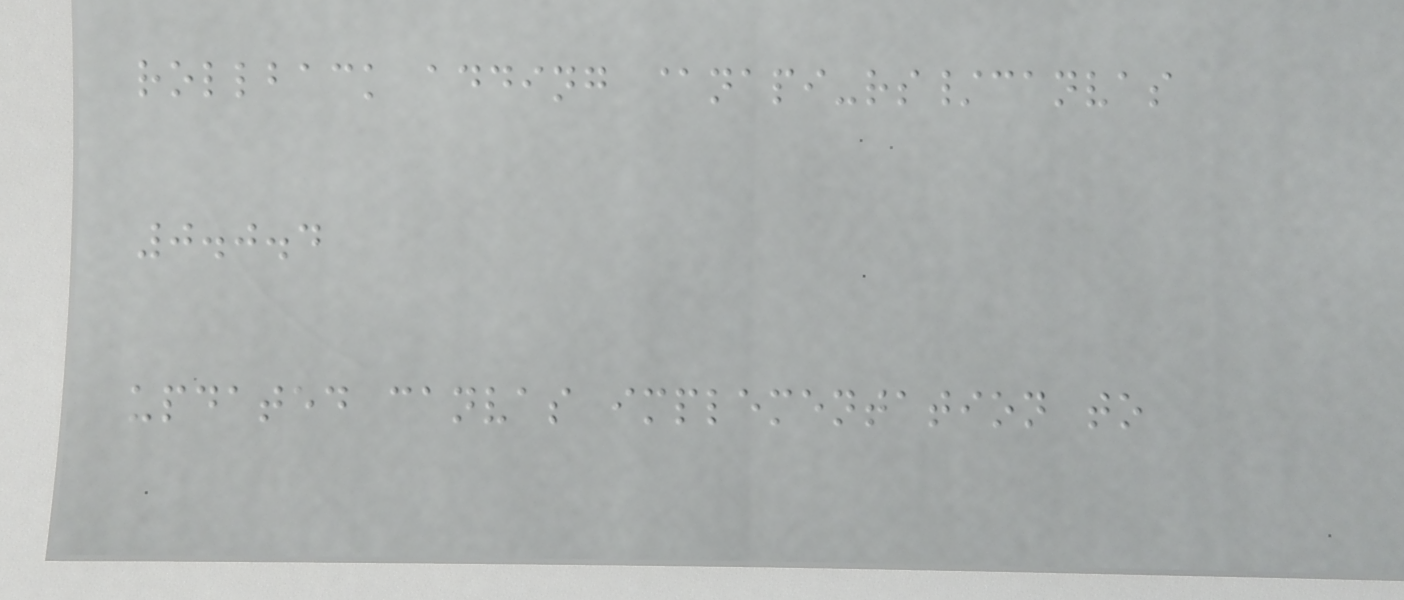rollback adding @napi-rs/canvas
0.0.4
updated canvas implementation to
